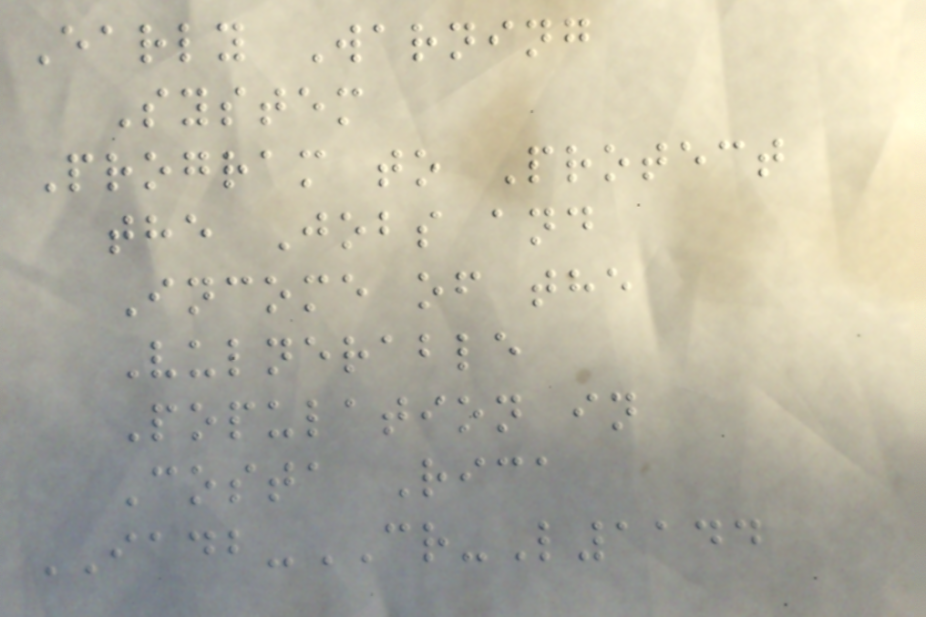Early Warning
System
Program to Protect
the Jobs and
Income of the
Vulnerable
Population in
Costa Rica
IADB-CR-L1144
